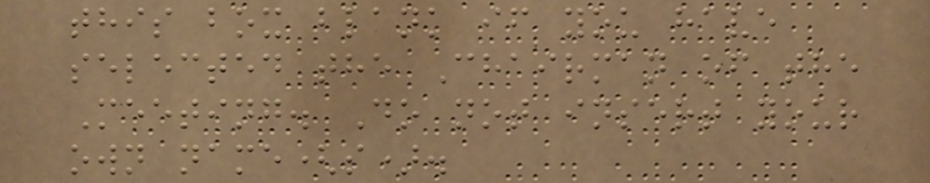this box blank if you have
selected the Chairman of the
Meeting. Do not insert your
own name(s).
